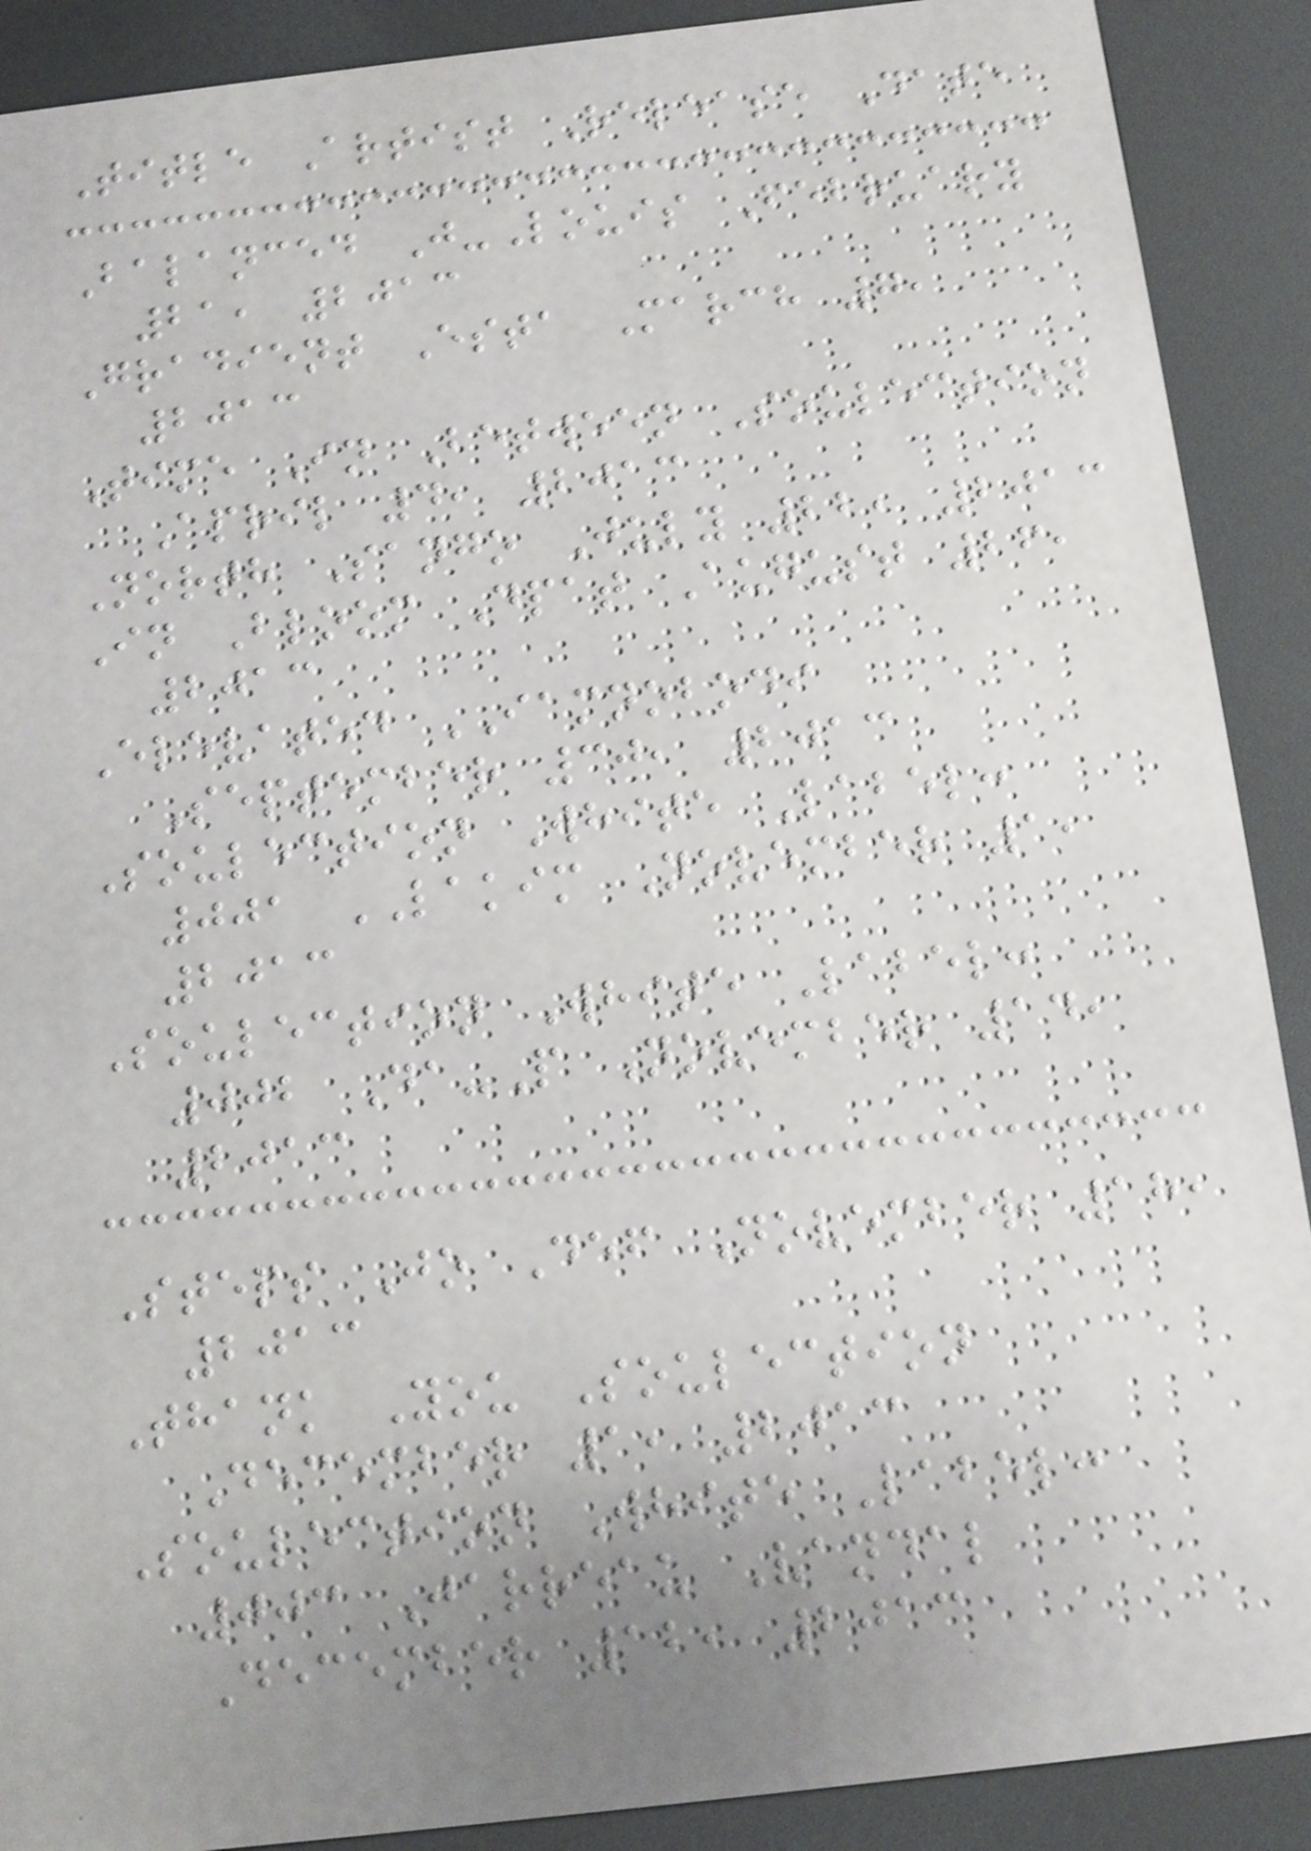Title Artist Release Date
Balanced J-Louis February
21, 2013
Gradient Esta March 7,
2013
Time In Between Soulection
April 4, 2013
North Sango July 22, 2013
In Bloom Dpat August 26,
2013
Elevated IAMNOBODI
September 30, 2013
Soulection White Label:
001 LAKIM November 1,
2013
Soulection White Label:
002 Da-P November 14,
2013
Steps Jo Def November 18,
2013
Thank You Soulection
December 1, 2013
Soulection White Label:
003 Jarreau Vandal
December 12, 2013
